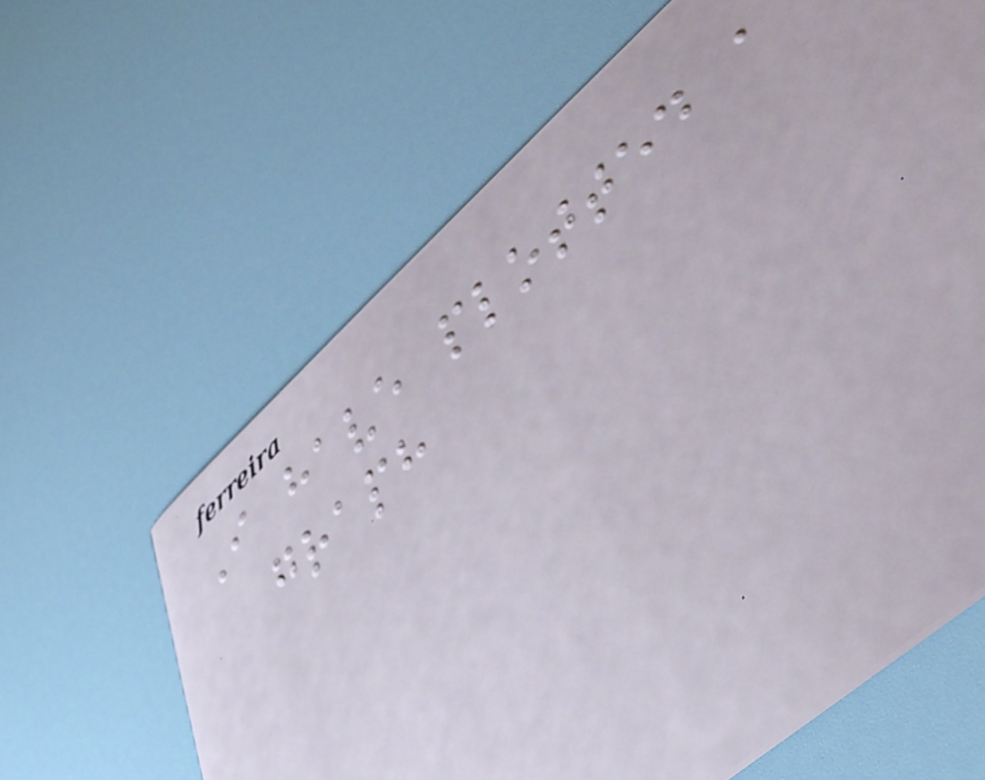I have plotted a
graph
